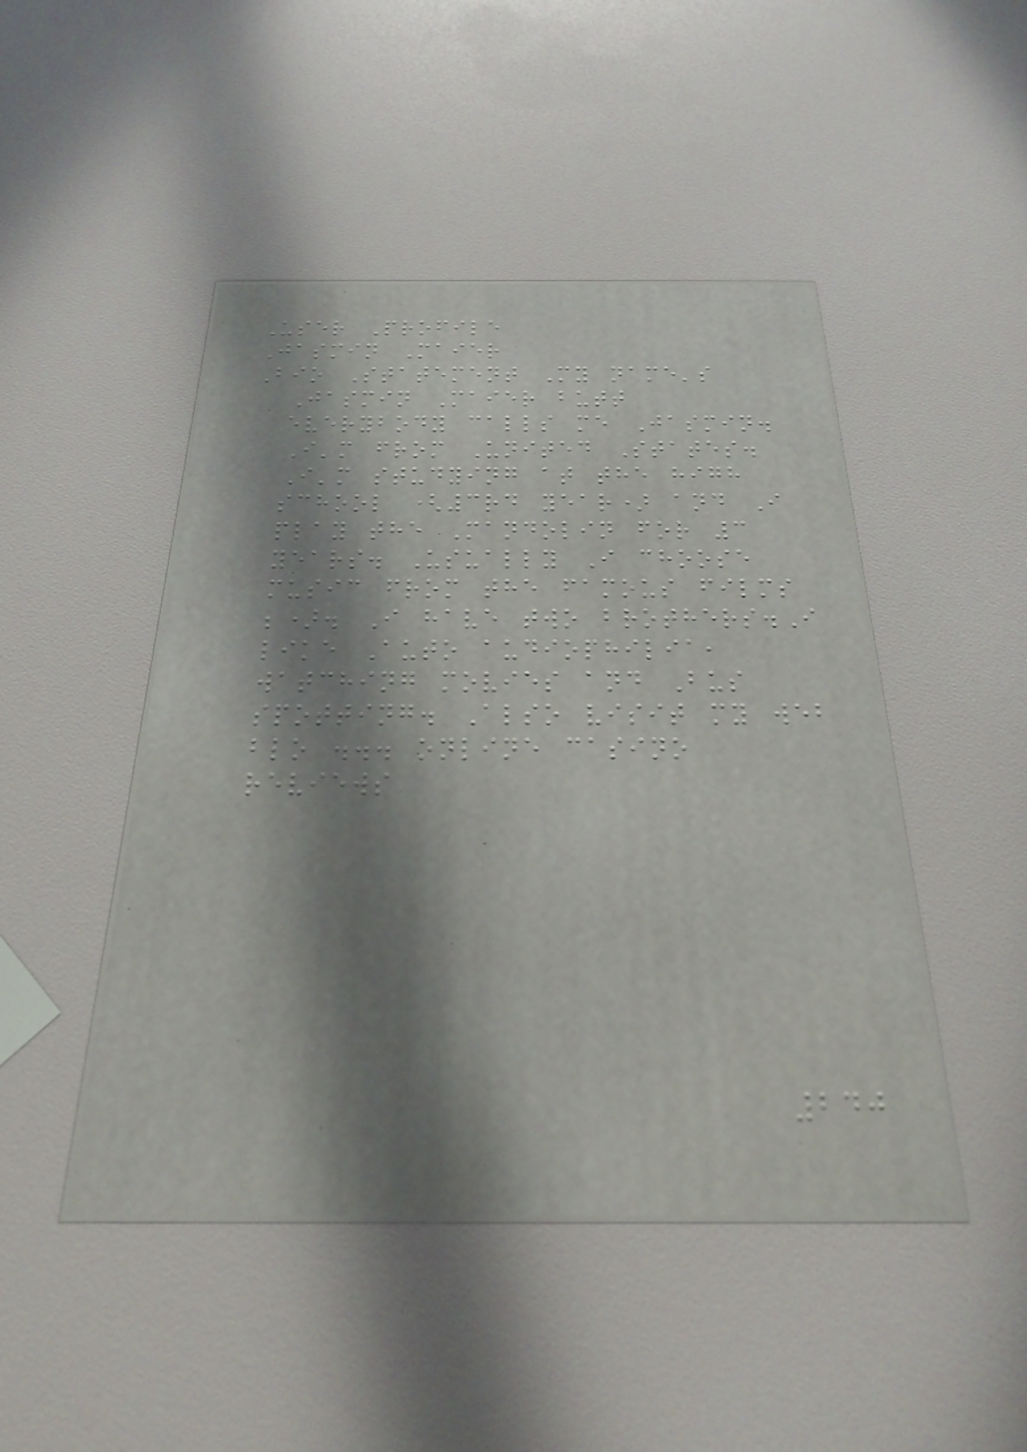User Profile
Jasmin Maier
Bio Statement My name's
Jasmin Maier butt
everybody calls me Jasmin.
I'm from United States.
I'm studying at the high
school (3rd year) and I
play the Mandolin for 3
years. Usually I choose
music from the famous films
;). I have two brothers.I
like Auto audiophilia,
watching movies and Bus
spotting. Also visit my web
blo ... online casino
reviews
240
